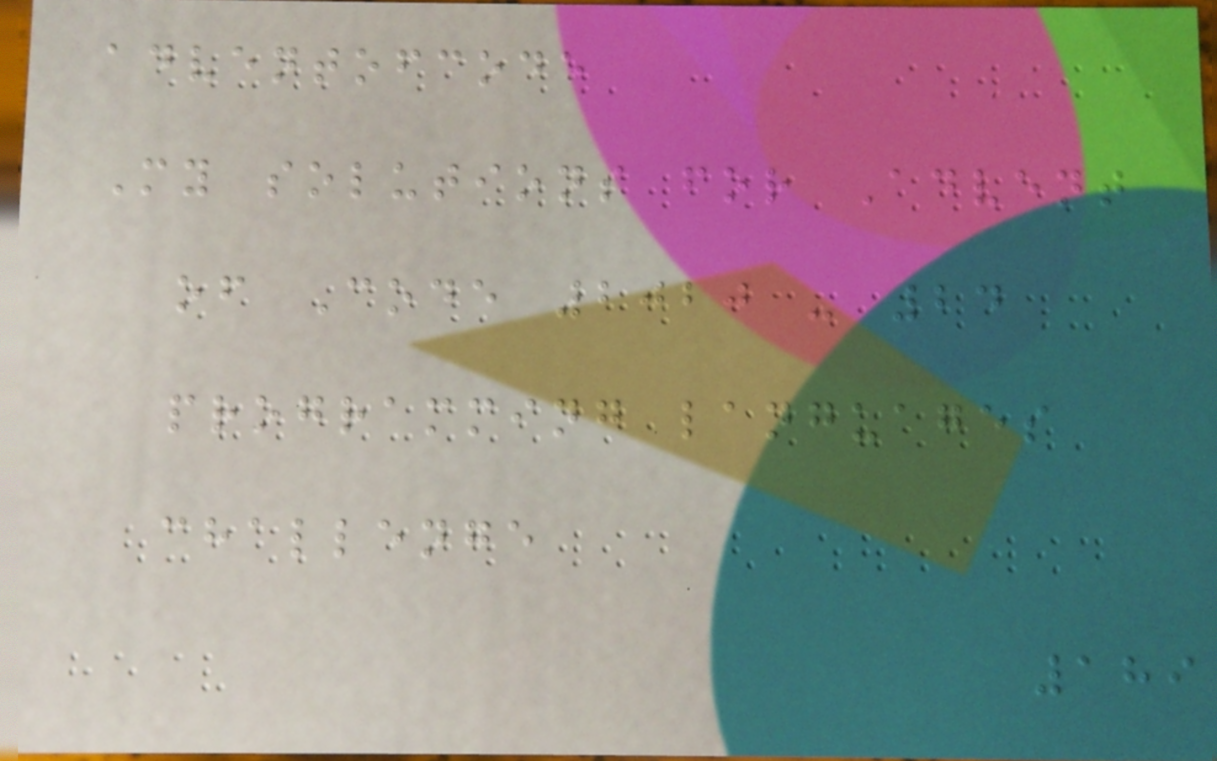adventofcode
My solutions for Advent
of Code 2020 - 24
programming languages
challenge
189
